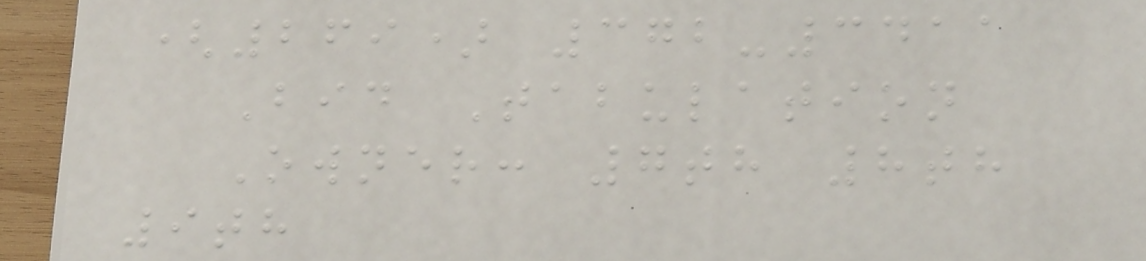(269) 372-3411
Bid Tabulation
Owner: 7th 8th
9th
